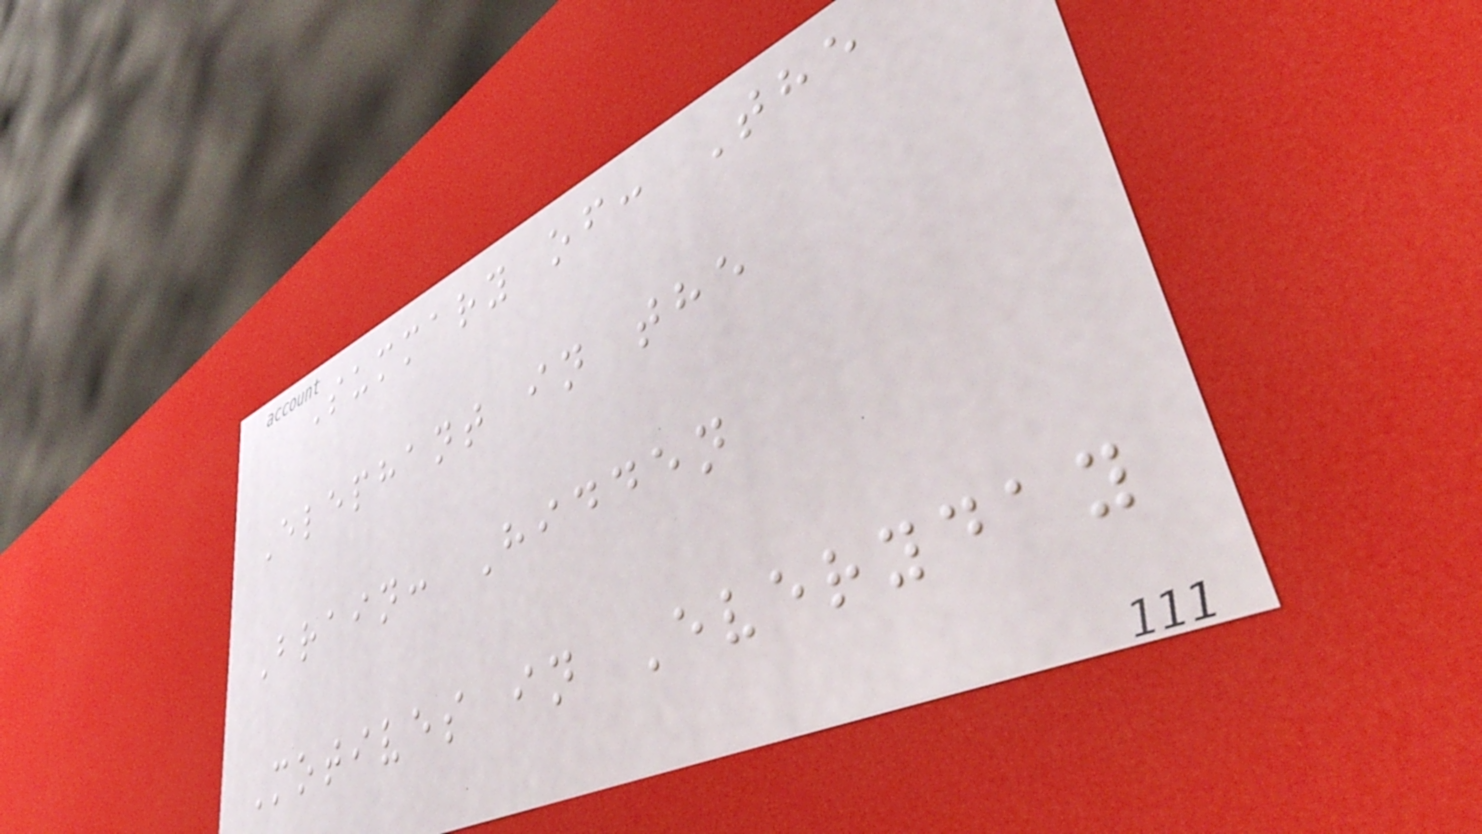Summary of: The
Elephant in the
Brain: Hidden
Motives in Everyday
